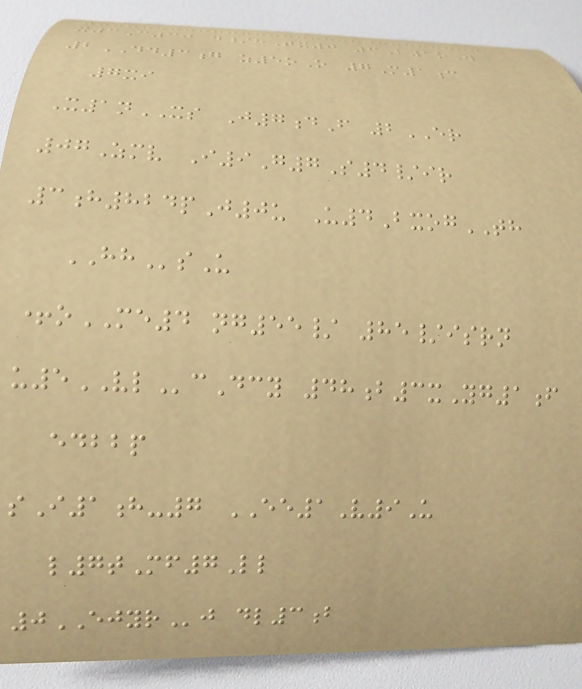x3C30 d/hTx0 6B1oW
2DD3g z5oO 7M1c
7xi
X1nXS J7dF 2ER
07Zmv I9G7S4/ir
3h824pJ0u U4BxogTH
HHsU
+oME4 ng55/ 85/isrn
u5VLcDcy 48b3xYg1f
edbbp
sI1h-7 EE1V9U
l7tMf7Ll
0EJYRj dl3b
